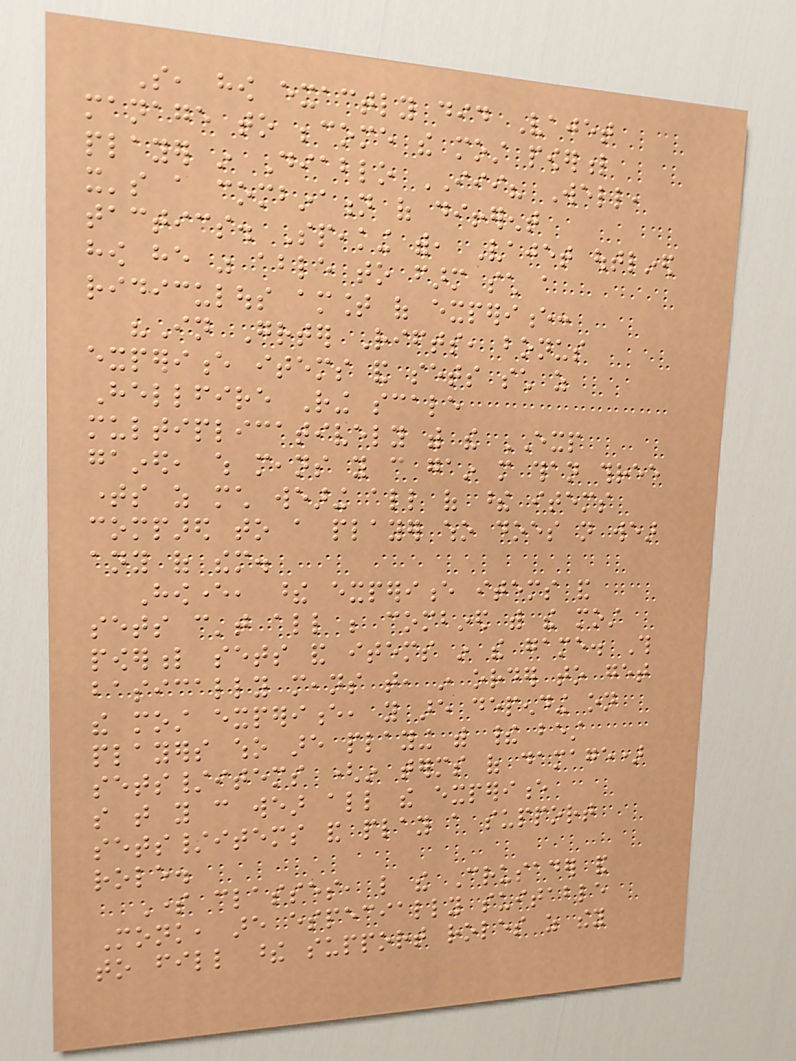So, how exactly did Vajet
manage to become the most powerful
player in Diablo III? Well,
it's a combination of different
tactics. Speaking with, Vajet outlined
how he was able to farm such a
ridiculous amount of experience:
"In Greater Rifts, bonus
experience items and sets such as
Hellfire Ring scale
multiplicatively with the EXP
gained, which means you can gain more than three
times as much wearing all of these items
compared to a player who does not wear
any of them.
However, these experience items and
sets can't all be combined with the most
powerful sets and items in the game. This
basically means that, in order to get
the most experience, you are depending on
players who are playing with their best
sets/items (in terms of damage)
so that you can wear all the experience
sets/items and play a support
role.
Some classes, like the Crusader and
Monk, are especially suitable
to fill these support roles as they
